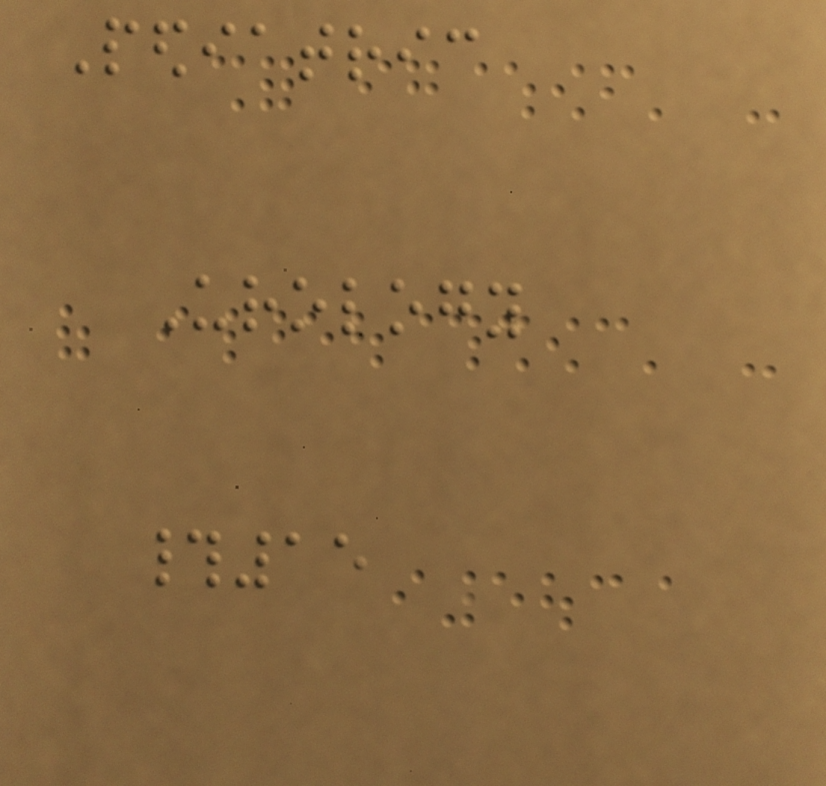Pediatric
Urology
#15
